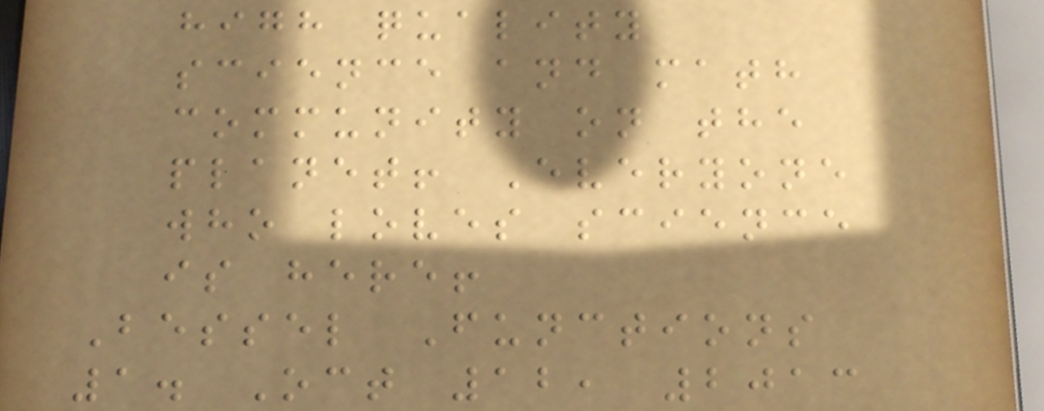high quality
science and math
community on the
planet! Everyone
who loves science
is here!
Bessel Functions
1. Oct 12, 2013
